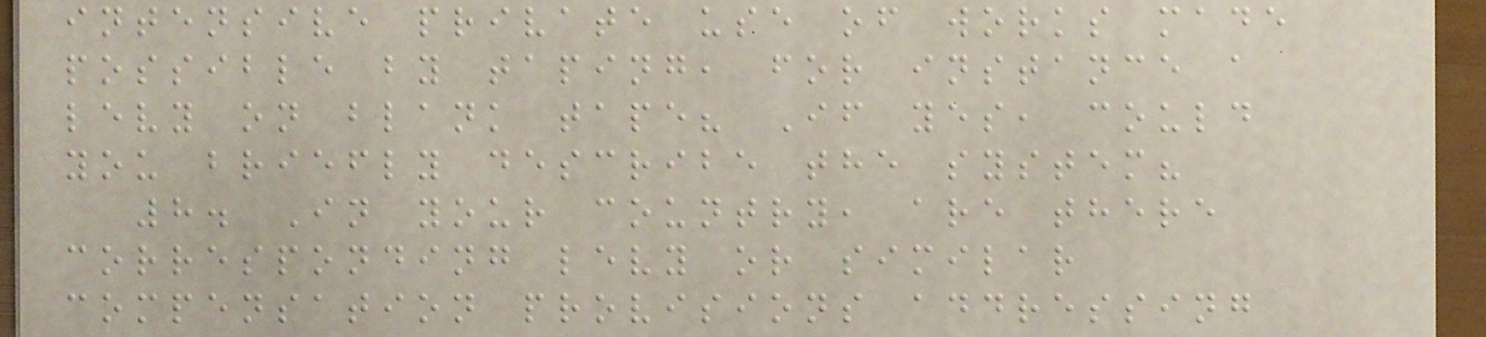intensive private use of works made
possible by taping, for instance a
levy on blank tape? If yes, could
you briefly describe the system?
8. In your country, are there
corresponding levy or similar
compensation provisions addressing
